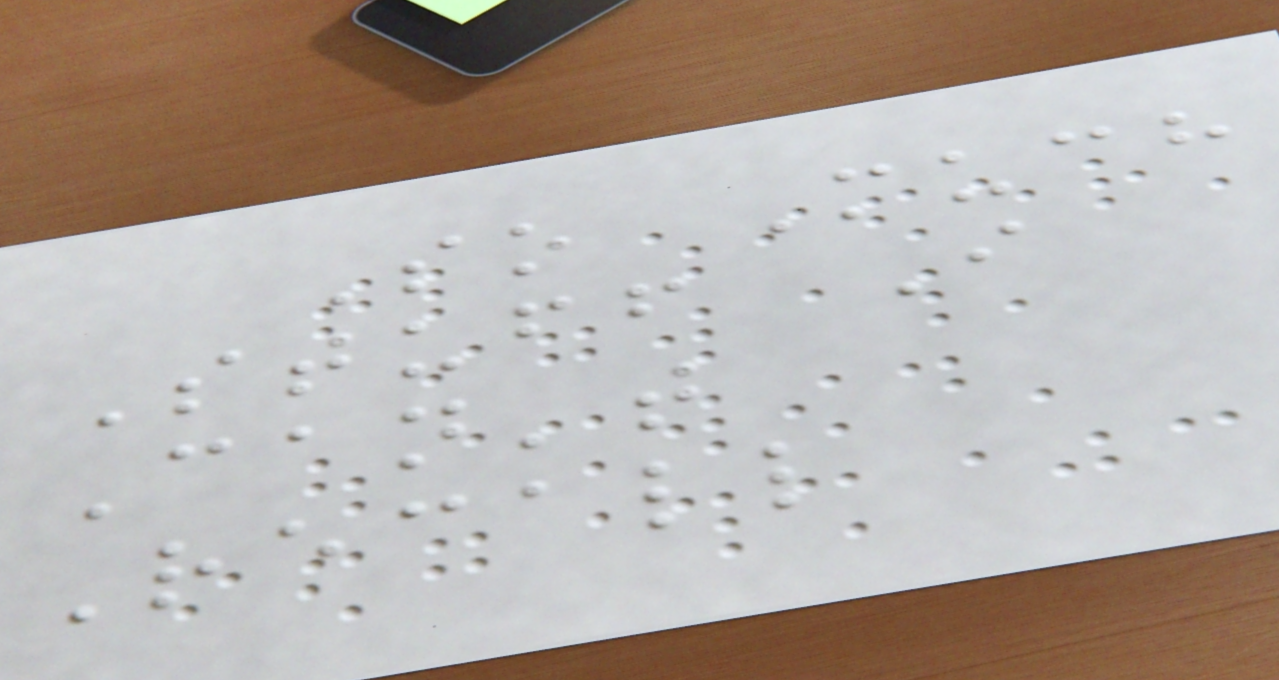So Much
Stuff I
Can't
Recall
